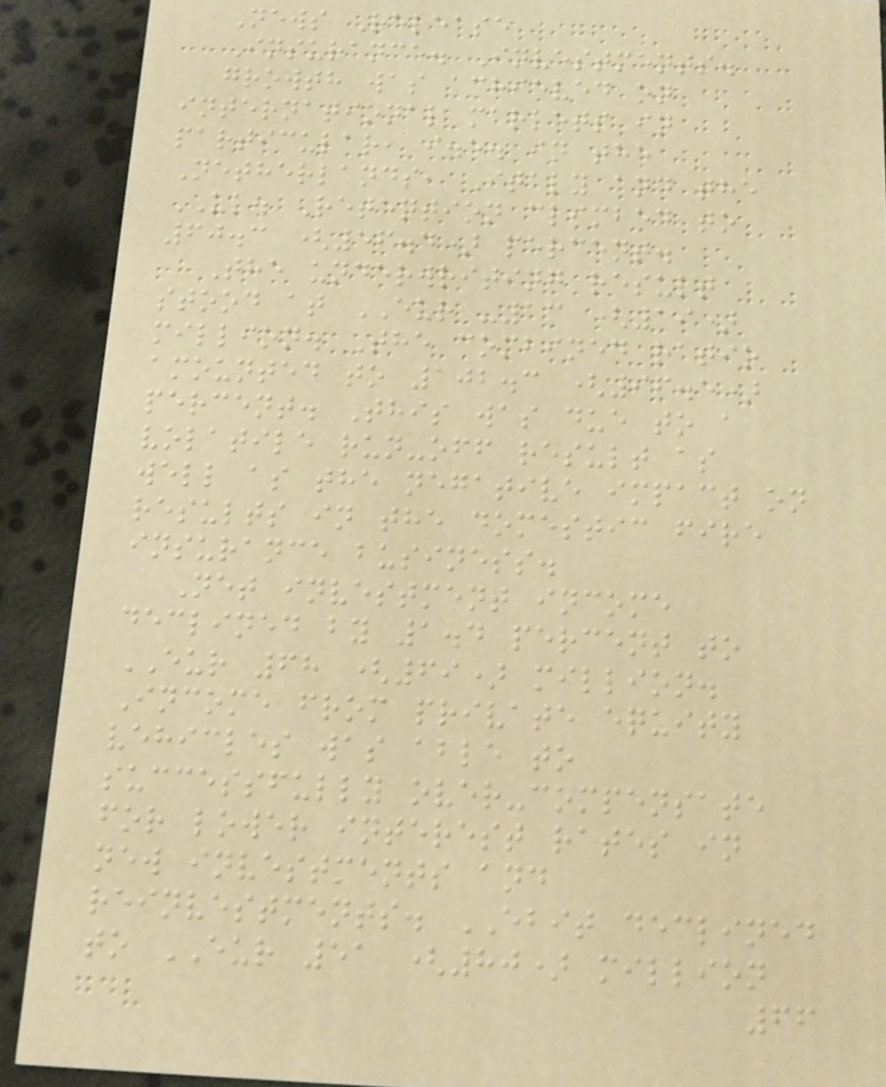News Release
Insurance. Investments.
growth was achieved on
international markets in
particular, i.e. in the
Netherlands, Italy and the
UK. Retention climbed to
60.3 (56.4) percent.
The underwriting result
stood at EUR -13 (19)
million. The combined ratio
amounted to 102.3 (96.5)
percent. This was due to a
volatile run-off result as
well as the negative impact on
results in the domestic fire
insurance business.
Net investment income
declined by 1.4 percent to
EUR 68 (69) million.
Income from private equity
vehicles was able to
successfully over-compensate
for lower interest rates in
new investments and
reinvestments. EBIT declined
to EUR 51 (80) million
66
